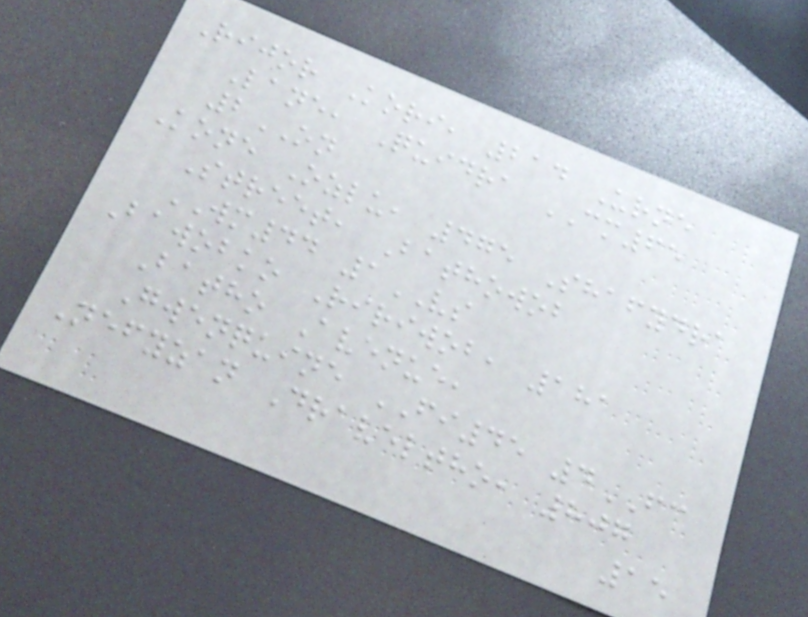Rijor Kori, 214 Urne
Lane, Quidra CM65
2ON
Kone Ozlu, 475 Shafydra
Street, Bathowob
WM44 1VS
Bawobko Ririwob, 181
Batho Avenue,
Gwenquine FI45 4FC
Nefyzan Draveltho, 807
15
